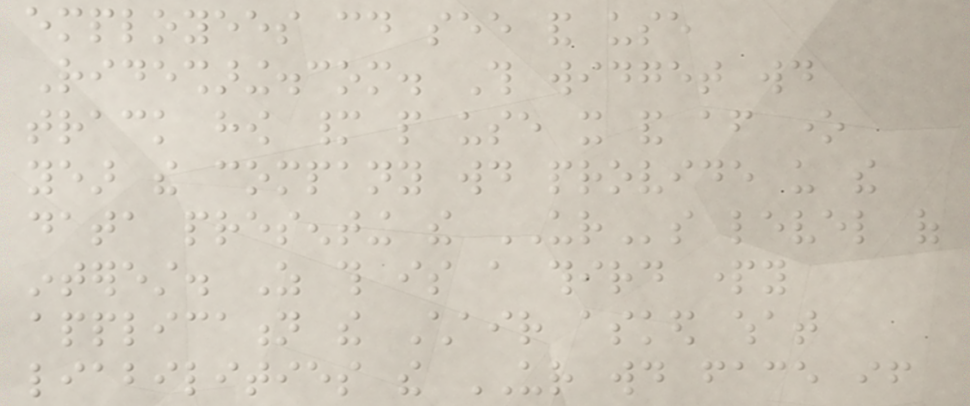employees could see and use
Ridesharing.com. This widget would
track how many people use it and after one
year the company would provide us the
data presenting the URs level of
interest. As this is a third party
application the Chair asked what
liabilities the UR would face if
